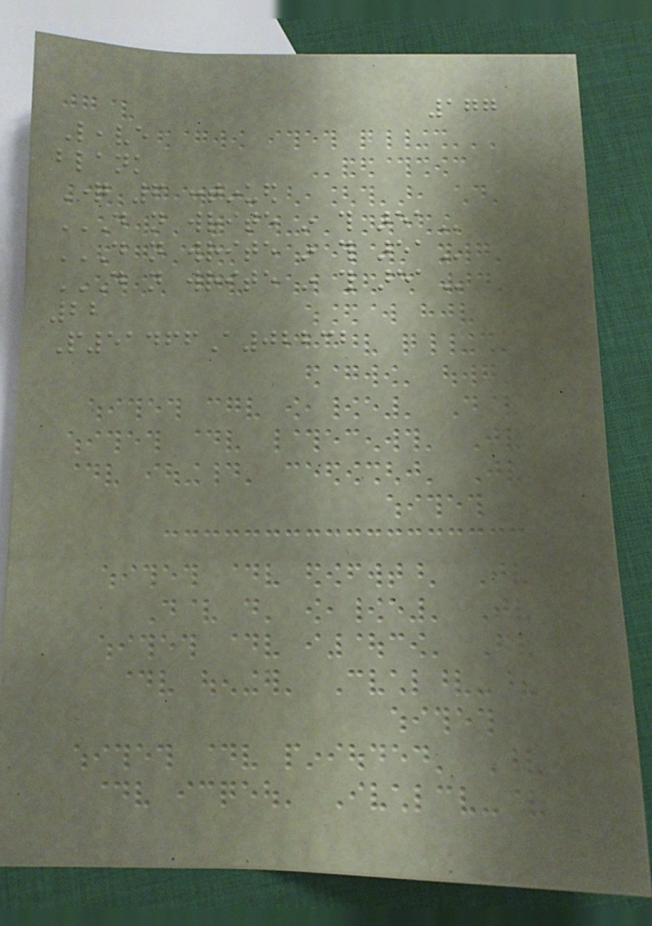177
Leave
blank
Question 6 continued
DO NOT WRITE IN THIS AREA
DO NOT WRITE IN THIS AREA
DO NOT WRITE IN THIS AREA
22
P51466A02232
